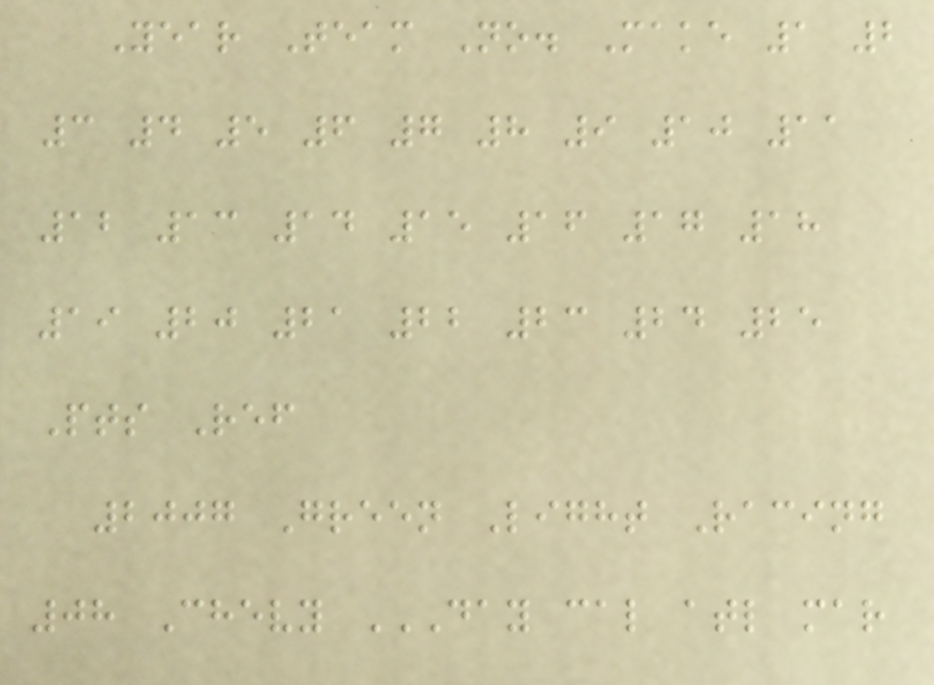Year Team No. Make 1 2
3 4 5 6 7 8 9 10 11
12 13 14 15 16 17 18
19 20 21 22 23 24 25
Pts Ref
2007 Green Light Racing
08 Chevy DAY CAL ATL MAR
